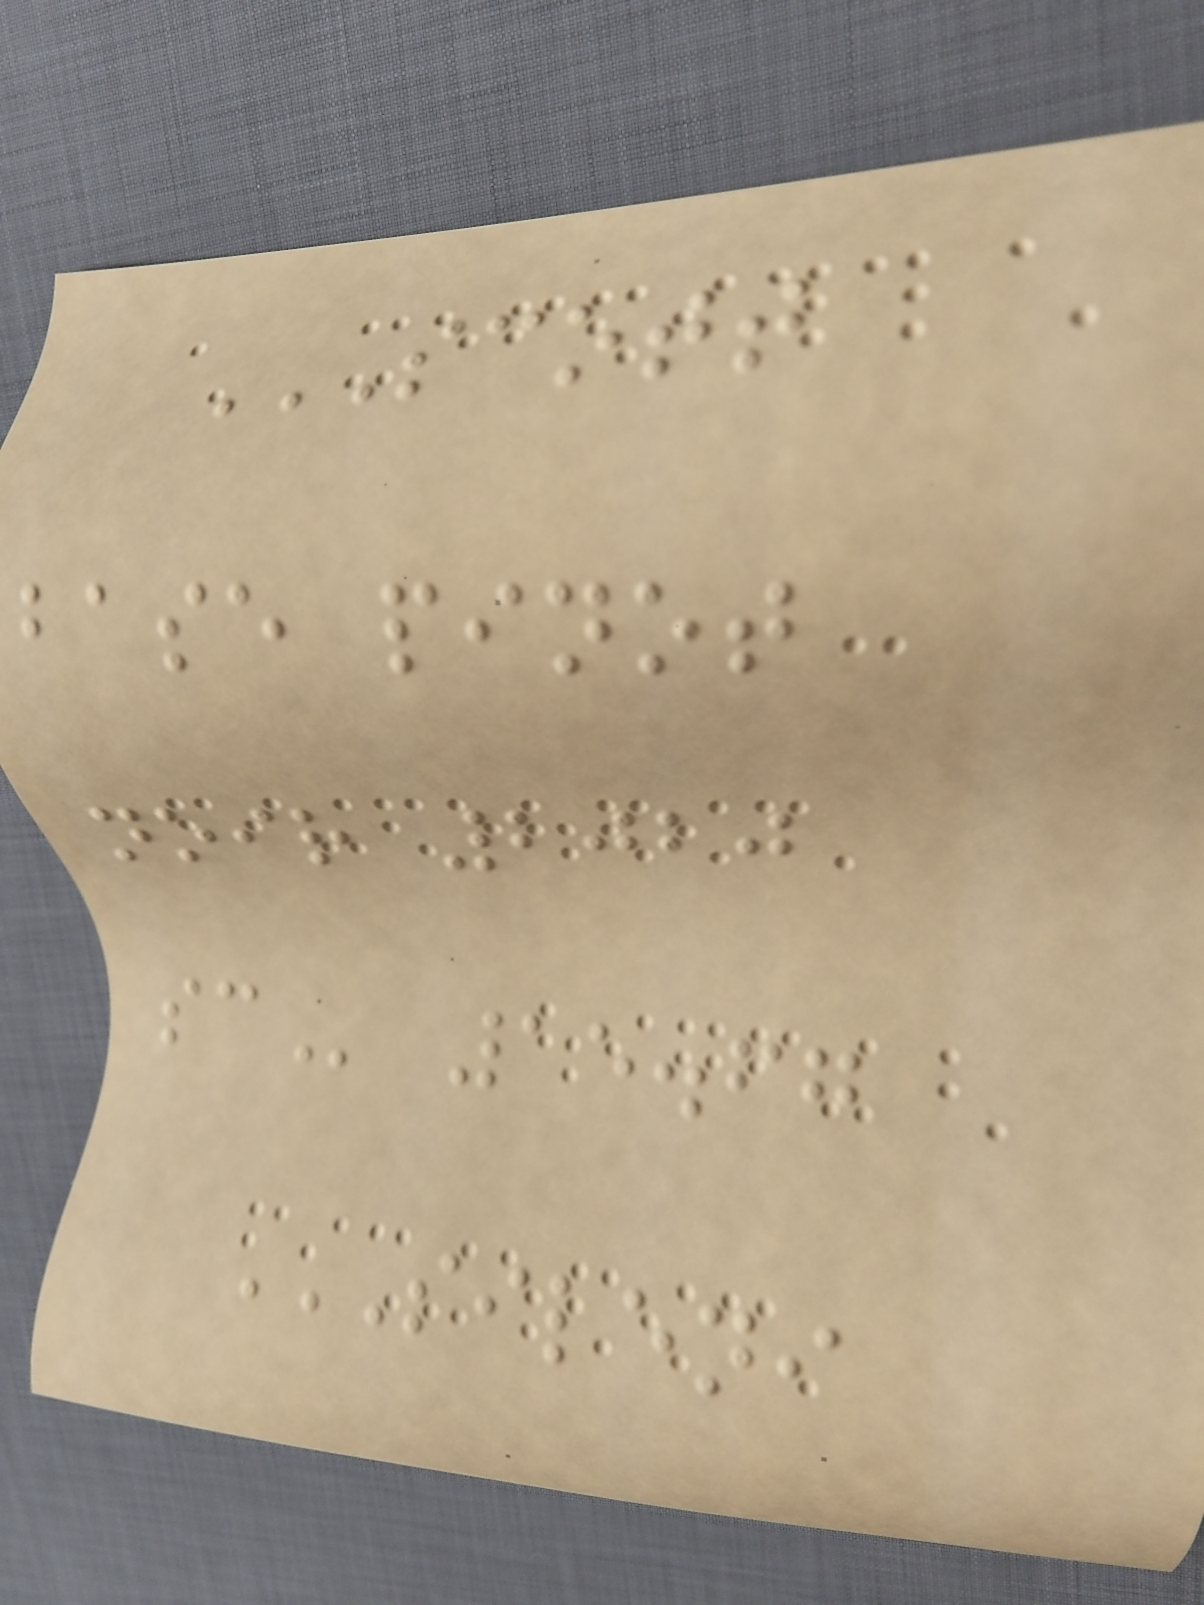SCOTT
BASE PINOT
NOIR 2020
SC 15.67
SILENI
